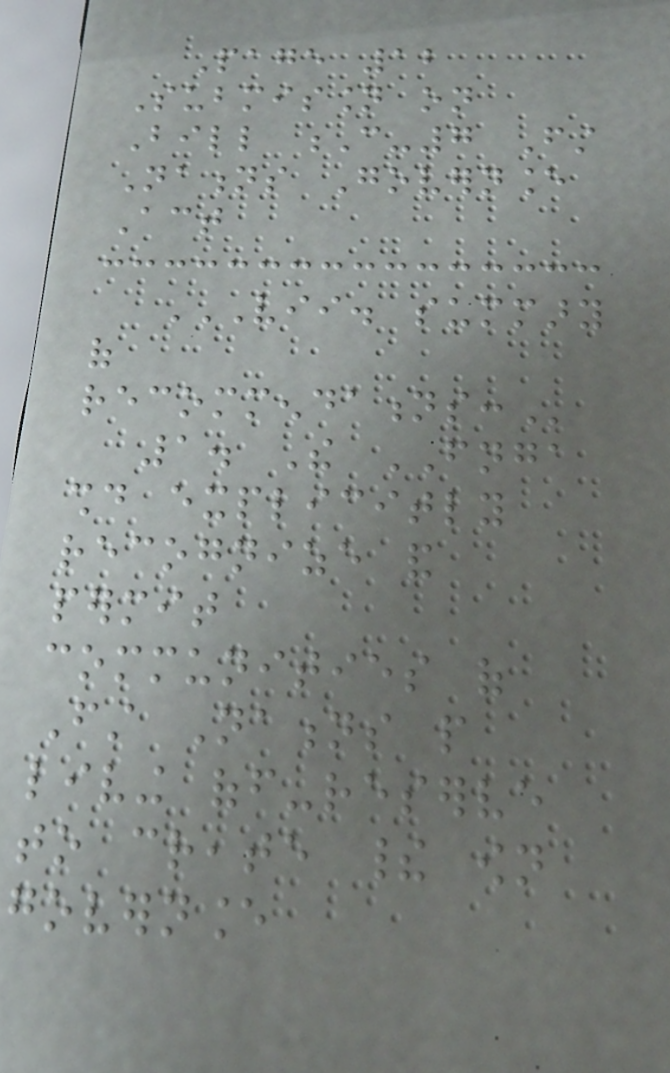Page 12
Submission on
Bill C-7 First
Nations Governance
Act
VII. SUMMARY
OF
RECOMMENDATIONS:
1. The FNGA
should explicitly
recognize and
permit
communities of
First Nations people
living off-reserve
to create their own
governance
